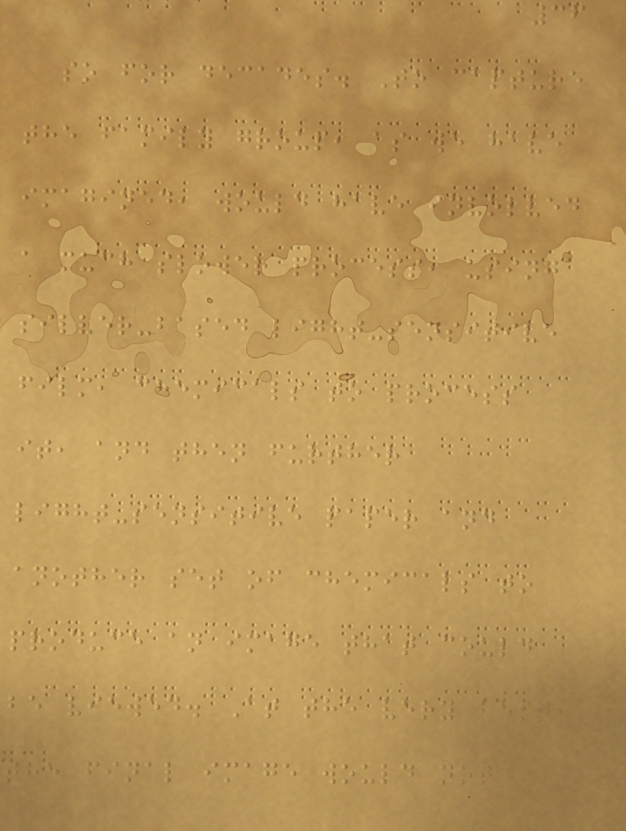36
so for decades. To capture
the family group, as we have
imagined, would have involved
a much slower process, using
silver-based light-sensitive
film, chemicals to process
it, and then further
light-sensitive paper and
another set of chemicals to
produce an image that could
be viewed. At the very best,
the final image would not
